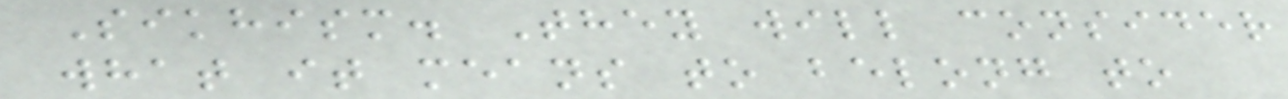Sikhism. They will consider
what it means to belong to
